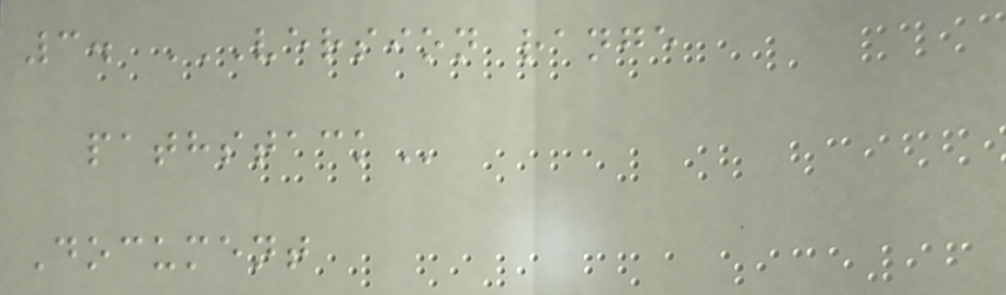3. VERSION RANGE
PATHSTACK
Document
